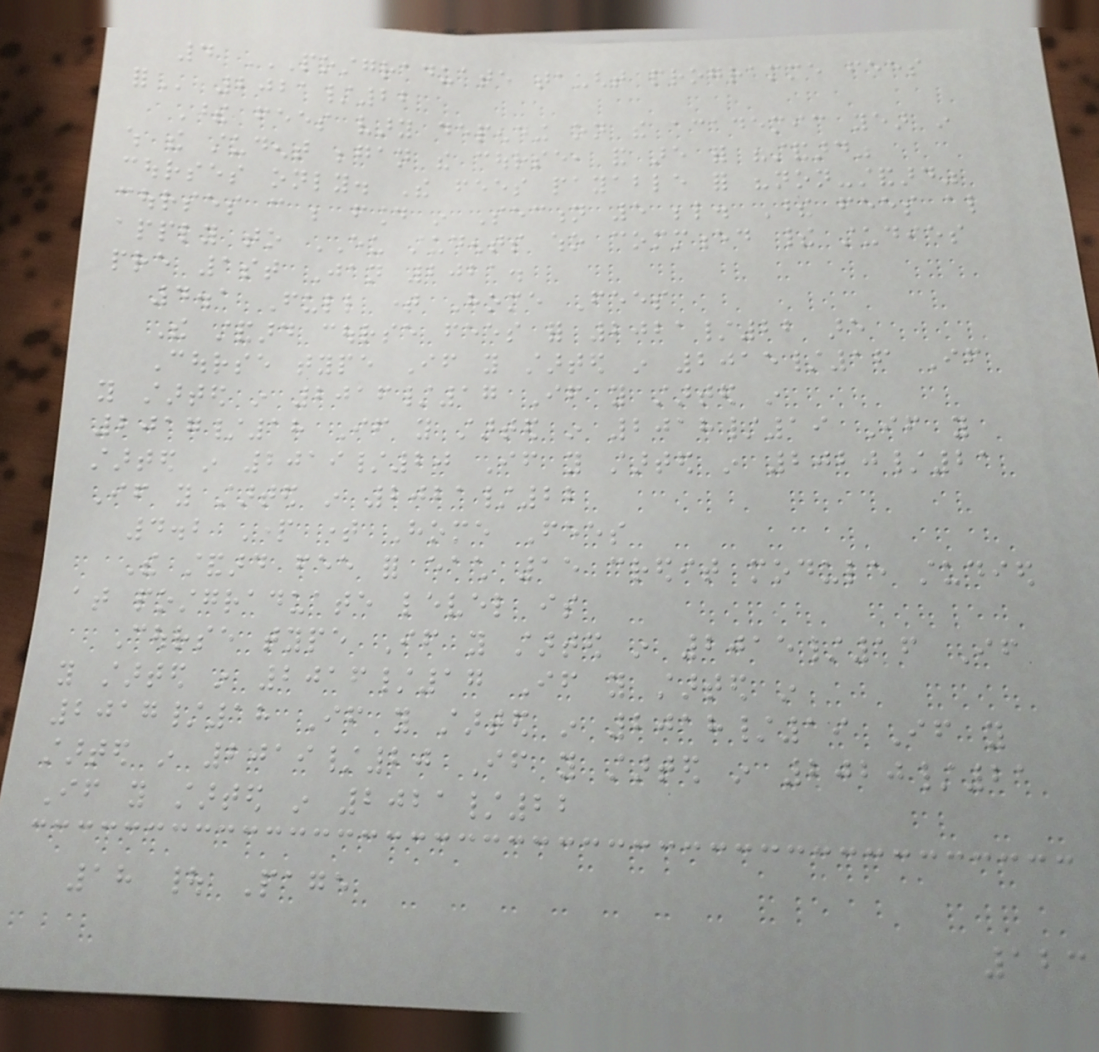4 POSTGRADUATE TAUGHT PROGRAMME FEES
FOR 2021/22
These fees vary depending on the academic year in
which the student began the course, and are for "standard"
courses only. The fees payable for "non-standard"
courses can be found in Section 5 below. These fees also
apply to EU students who commenced their studies
pre 1st Jan 2021.
4.1 Full time Home Fees
The standard course fees for 2021/22 are
Course type If you started in 2015/16 If
you started in 2016/17 If you started in
2017/18 If you started in 2018/19 If you
started in 2019/20 If you started in 2020/21
If you started in 2021/22
4.2 Part time Home Fees
The standard fee for each 15 credit module studied
at postgraduate level is
Course type If you started in 2015/16 If
you started in 2016/17 If you started in
2017/18 If you started in 2018/19 If you
started in 2019/20 If you started in 2020/21
If you started in 2021/22
18 | Page
123
